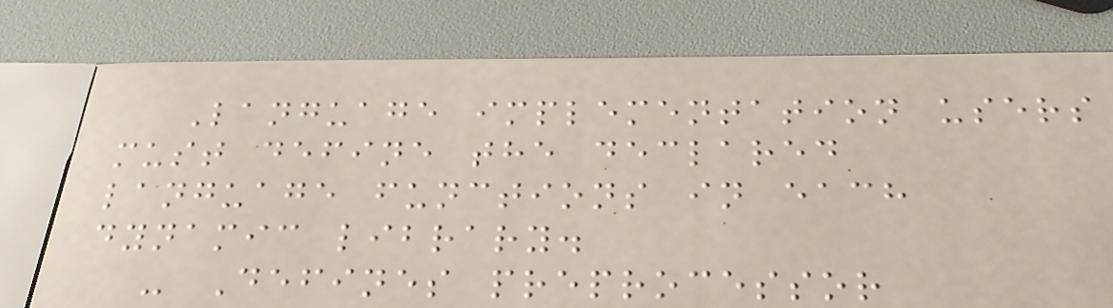Language implementation users
must define the declared
language functions in each
dynamic library.
- Defines preprocessor
